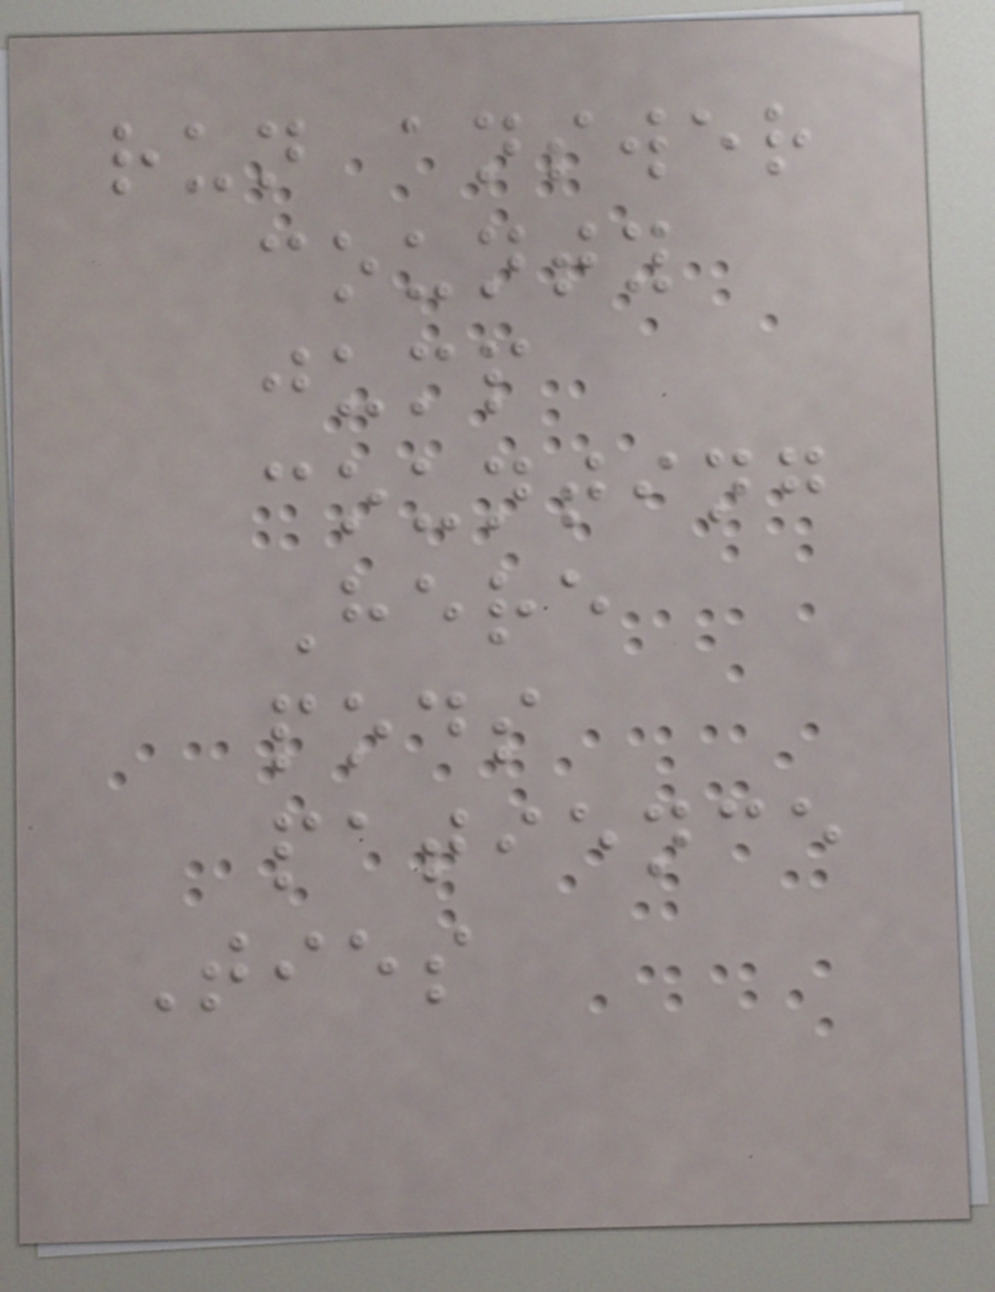run answer
county
jump
counting
Here
pods
patience
Ties
